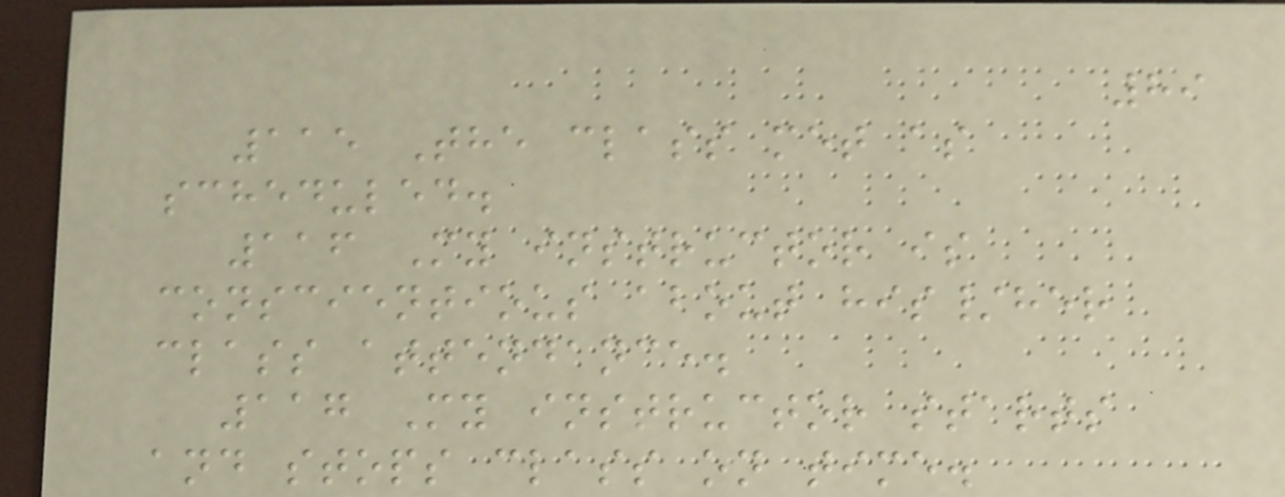89
115 The class met as
scheduled.
116 My instructor is
conscientious about his/her
class attendance.
117 My instructor starts
and stops class on time.
